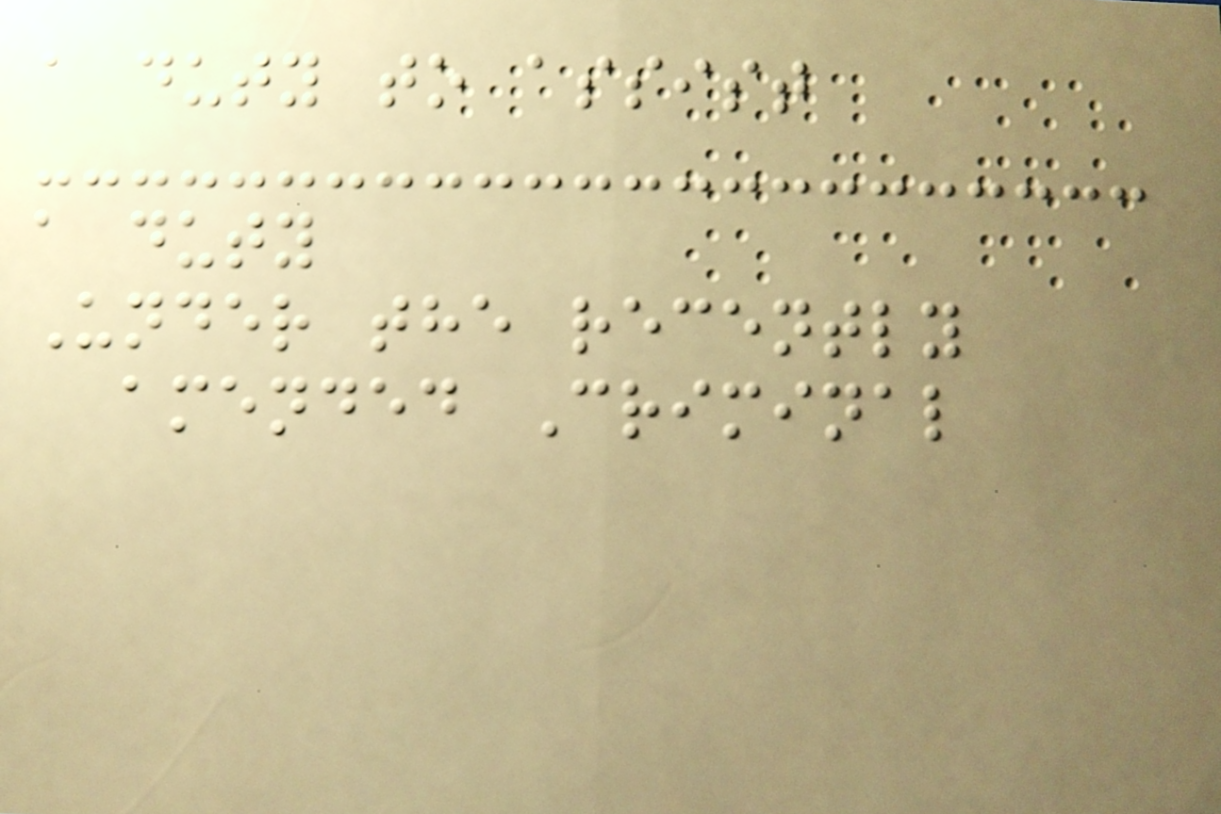a duty to assist
a duty
Under the recently
amended Criminal
